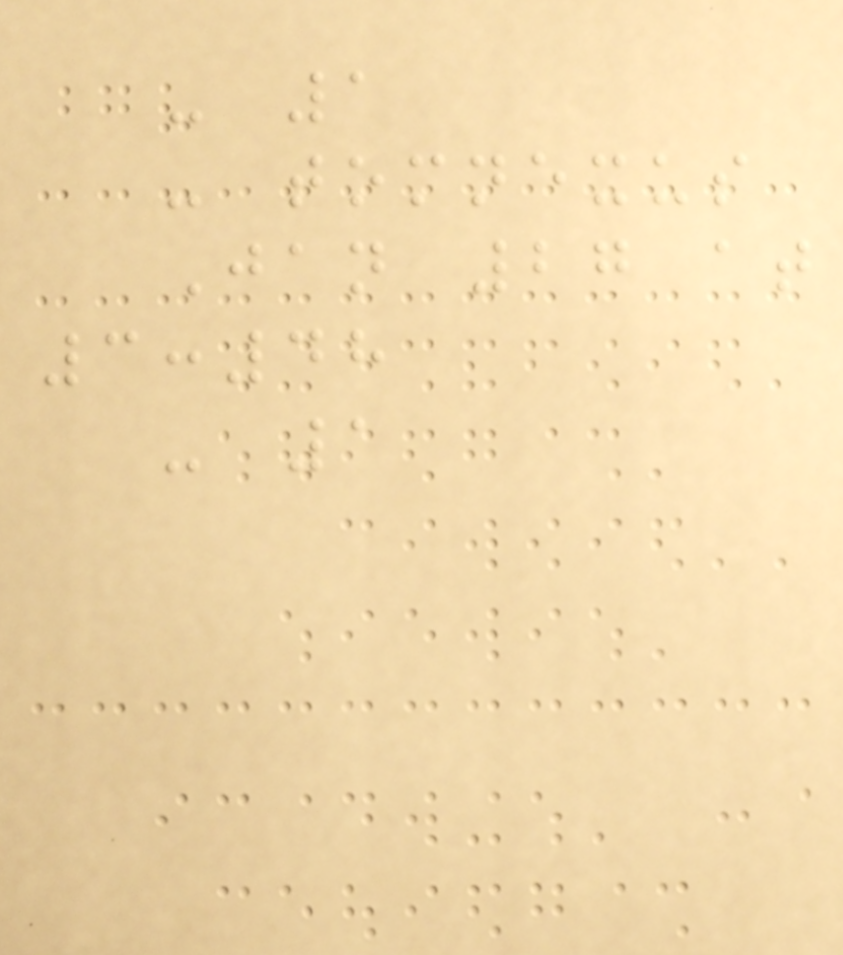- 1
- tomnexus
Jan 27 at
3:48
- 1
